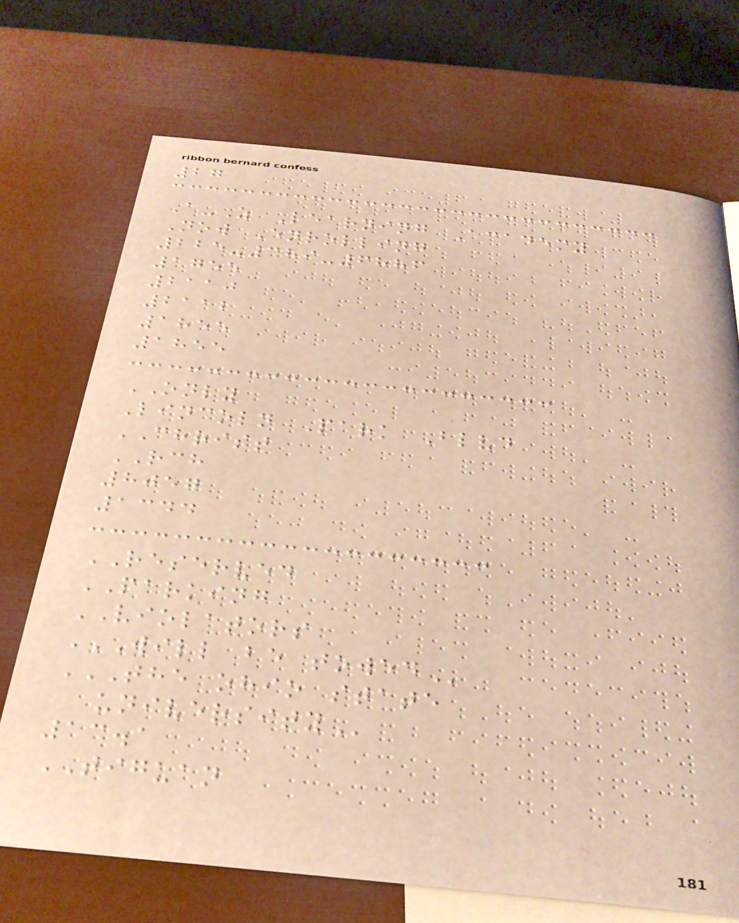27
A-Z Learning Academy
Now Enrolling
225-389-6886
1755
2110
2112
1855
1855
ONLY
Lincoln Park Blvd
CHRIST
RCH
8057
1344
RESERVED
PARKING
VIOLATORS
WILL BE TOWED
THE OHIO STATE
UNIVERSITY
13.1
TIGUAN
